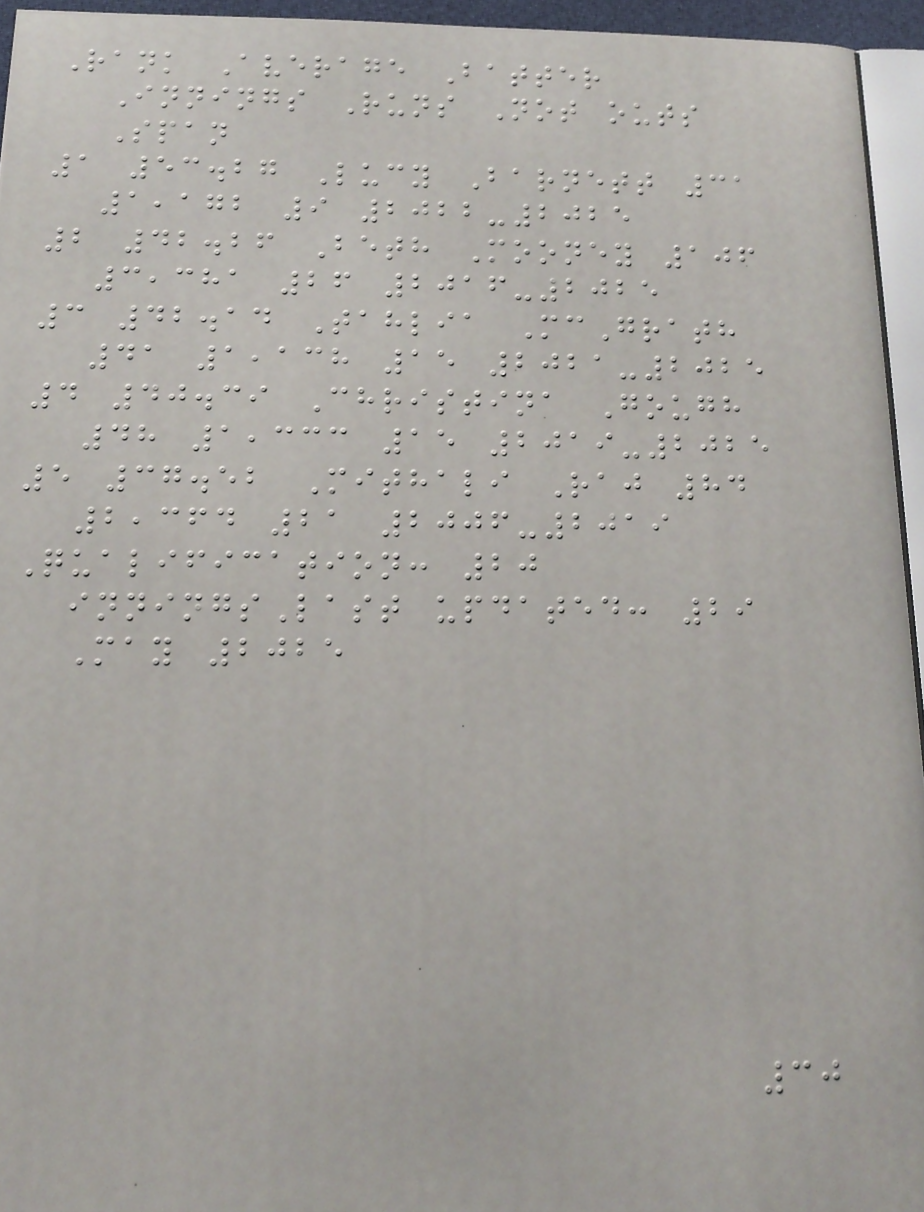Rank Average Batter
Innings Runs Not outs
Span
1 53.27 Lucy Barnett 31
1,172 9 2022-2025
2 42.26 Beth Mooney 106
3,381 26 2016-2025
3 42.14 Tahlia McGrath
41 1,138 15 2021-2025
4 40.39 Christina Gough
48 1,333 15 2019-2025
5 37.52 Mithali Raj 84
2,364 21 2006-2019
Qualification: 20
inningsLast updated: 29
May 2025
30
